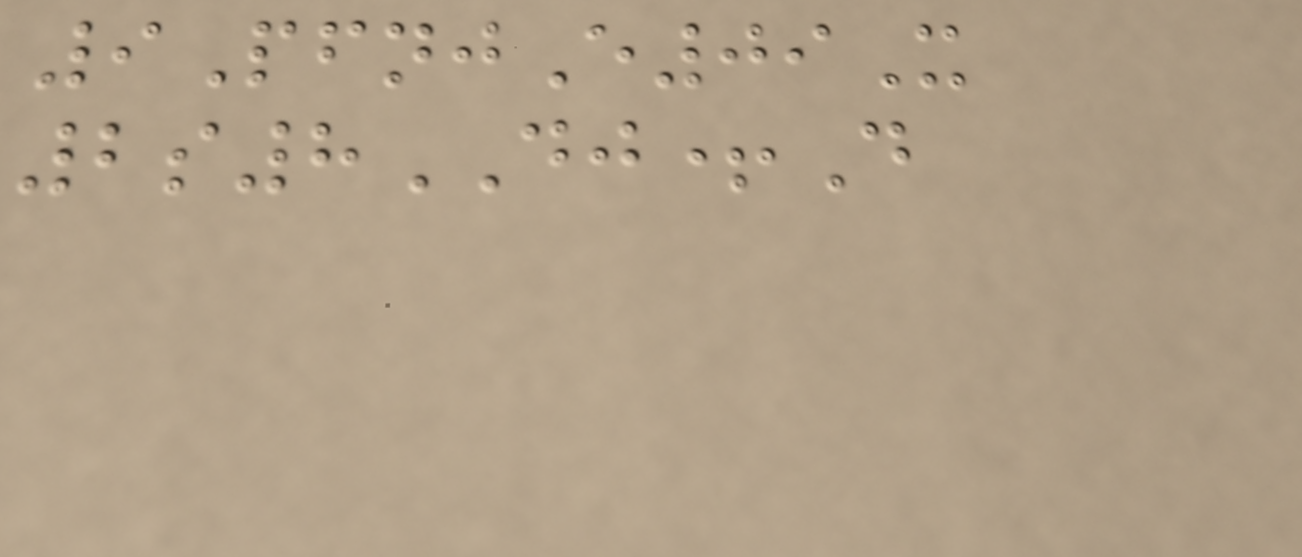9PfnjE09X
2s8DJ+D
